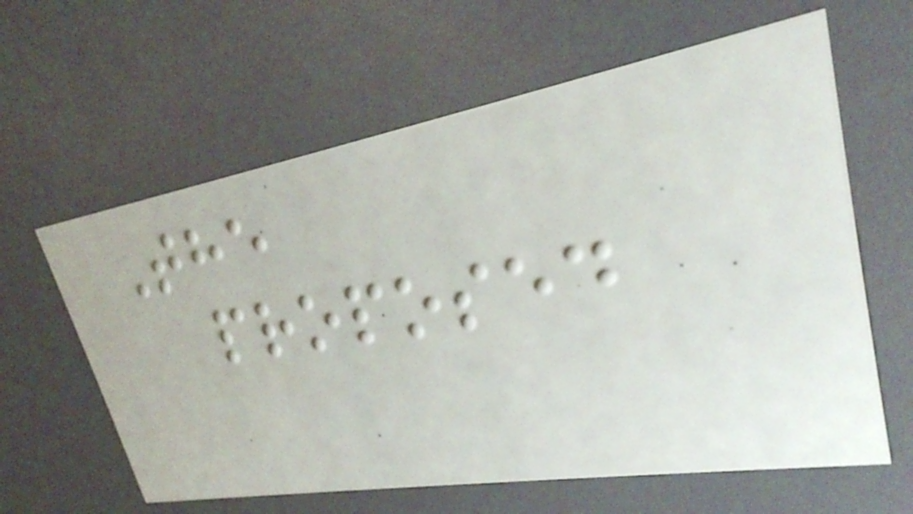The
proposed
